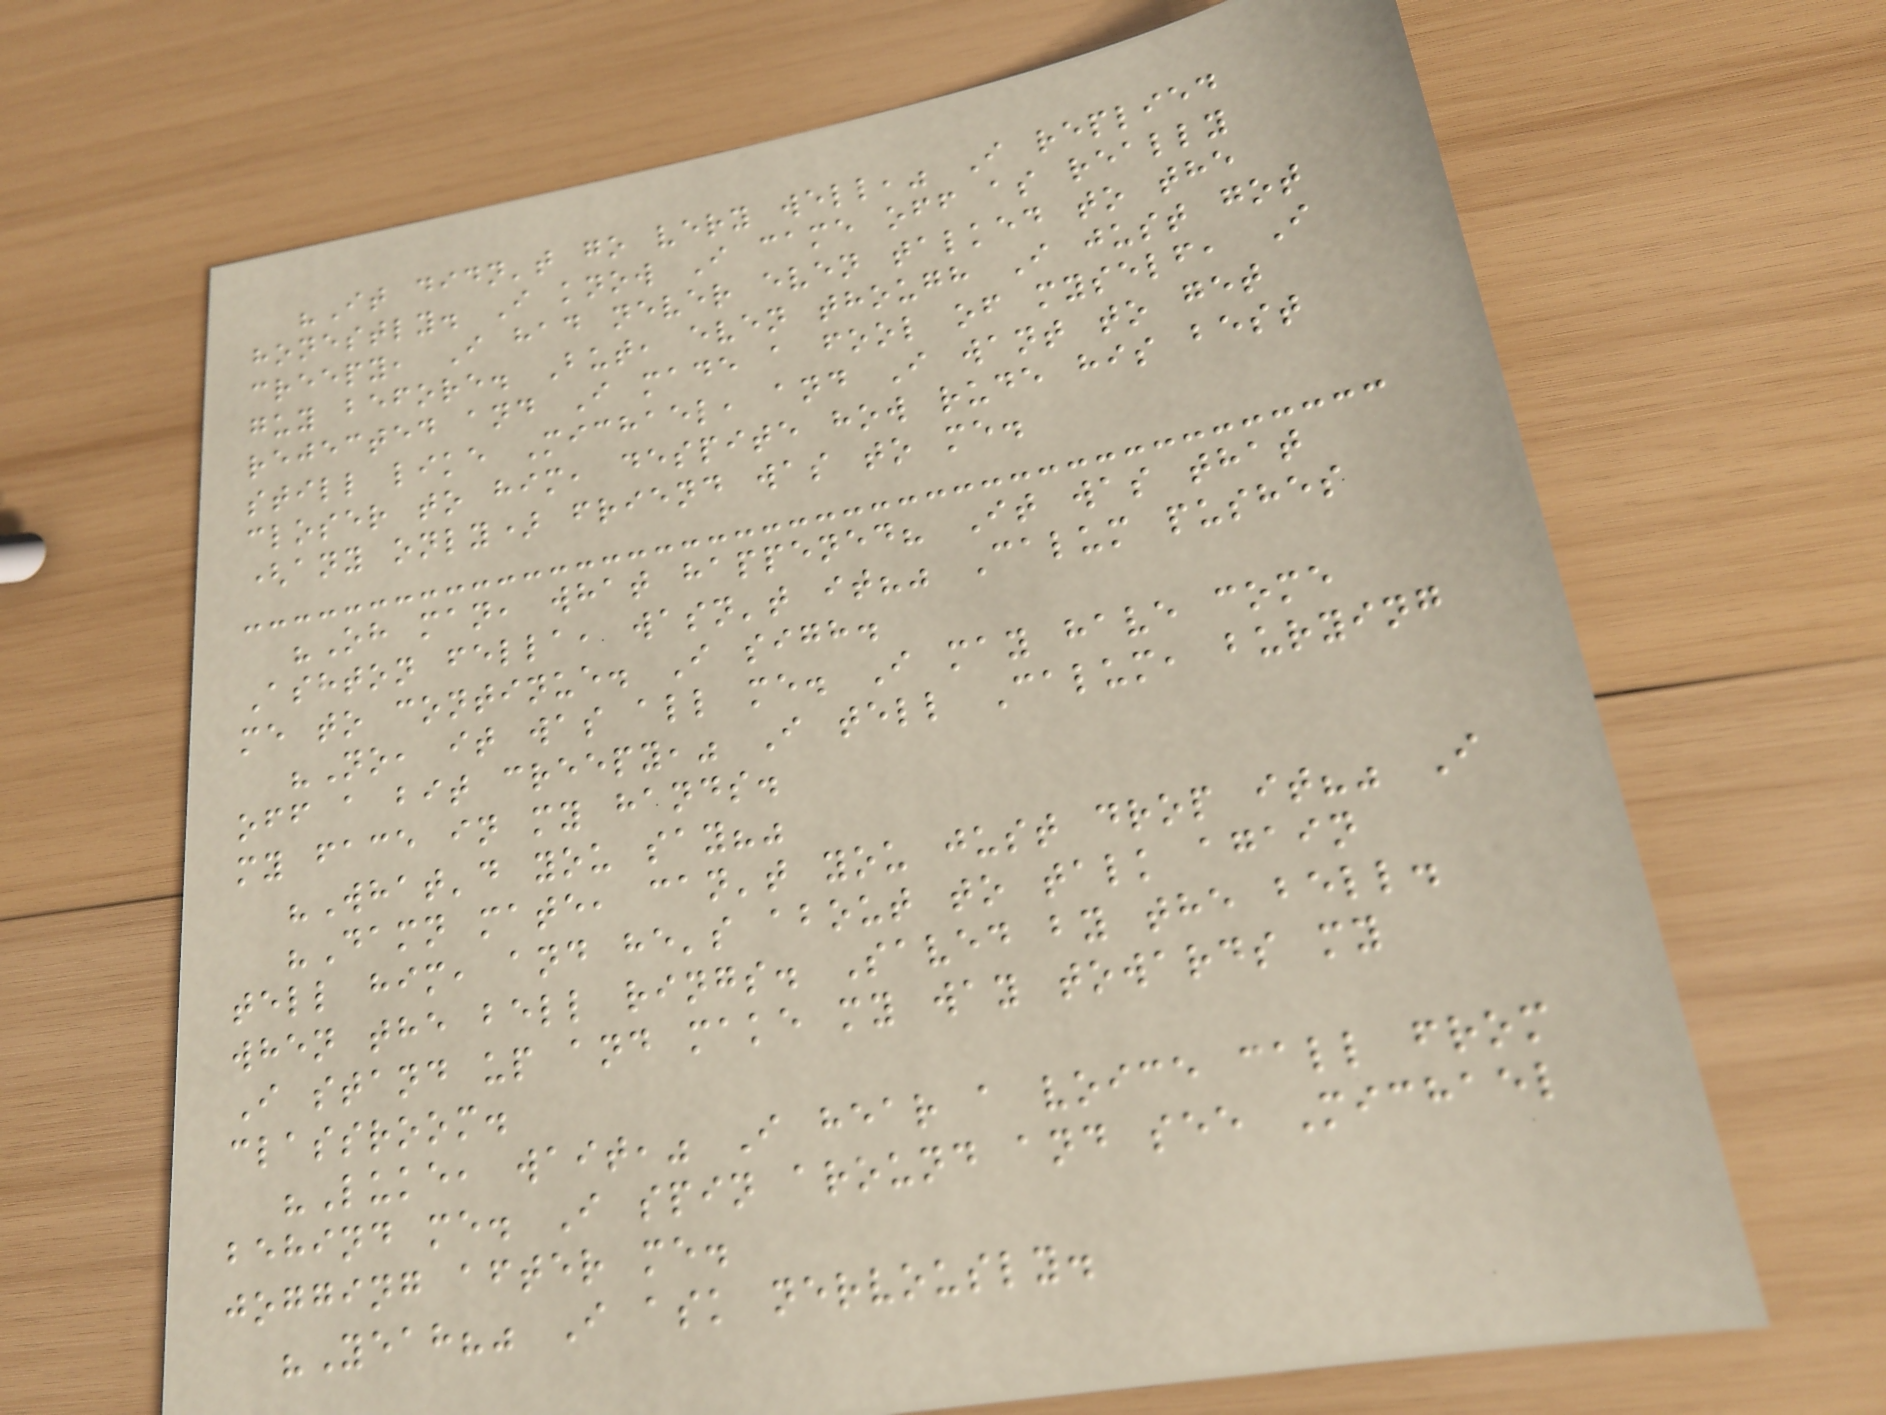"It didn't go very well," I replied
honestly. I know I came off as really
creepy, I had never even talked to the
guy before. But, even though I just got
rejected and I made a fool of myself, I
still like Michael, and I want to get
closer to him, despite how rude his best
(any only) friend was to me.
"Oh man, what happened? It was that
Ashton fella, wasn't it?" Calum pushes
me to continue. I sigh.
"No, it was all me. I may have come
off a bit creepy," I tell Calum, burying
my face in my hands.
"What'd you say?"
"Damn mate, can't you just drop it?" I
tell him, and he's about to talk again
when the bell rings. Saved by the bell.
I stand up and make my way towards my
classroom.
"Luke, wait," I hear a voice call from
behind me. I spin around and see Michael
jogging after me.
"Yeah?" I ask nervously.
